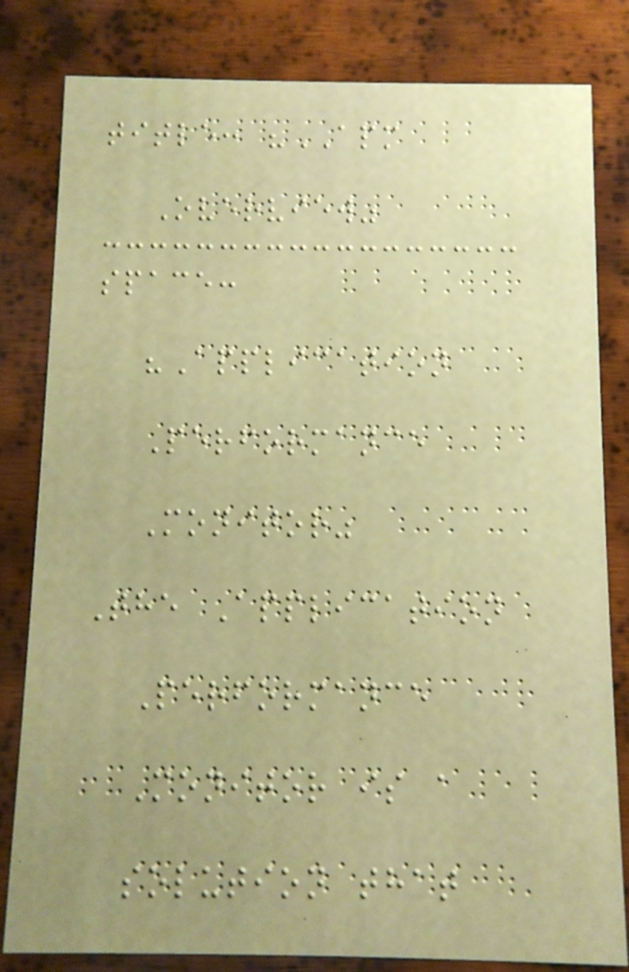title: "APM
Overview"
space:
"Application
Performance
Monitor"
The Application
Performance
Monitor is a
solution that
